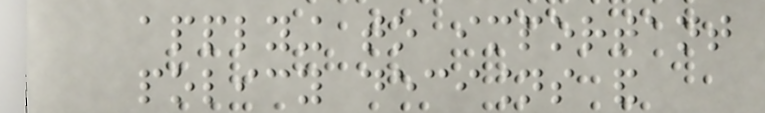applying to important
policy decisions and
